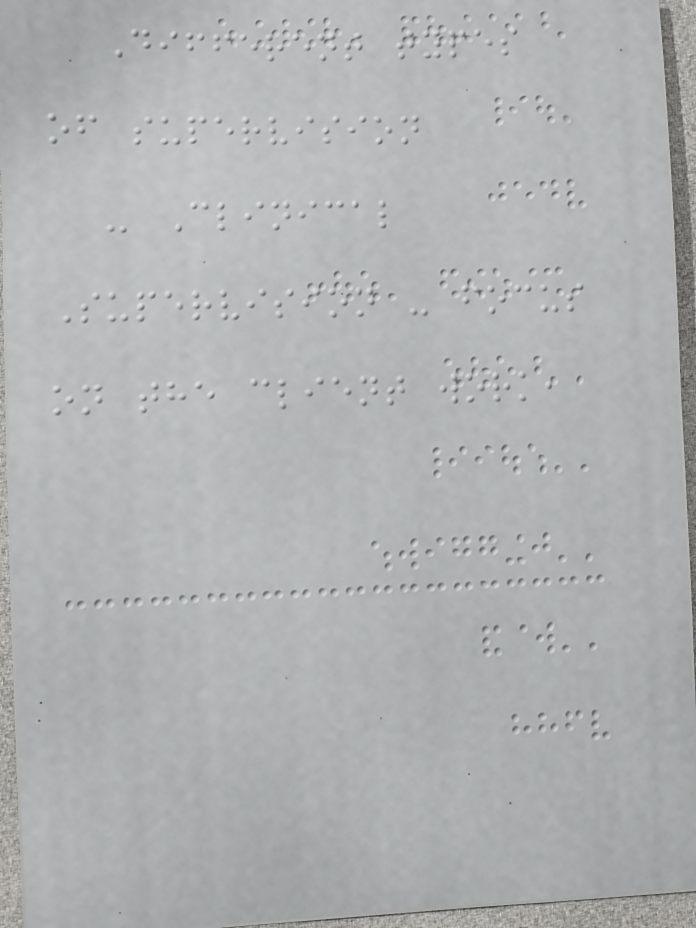Different types
of supervision
- Clinical
Supervision - focus
on the client work,
